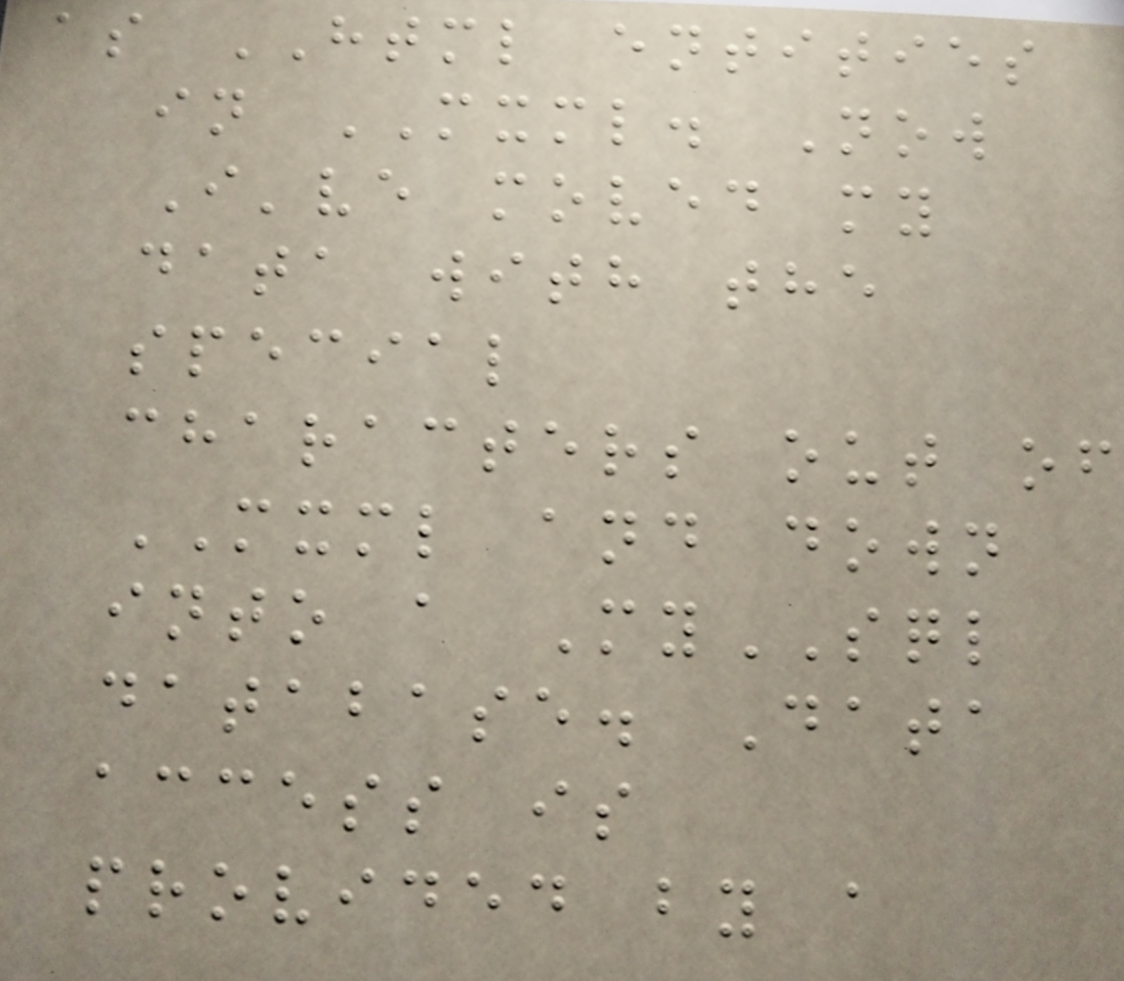as HTML entities
in MXML. Now
I've moved my
data with the
special
characters out of
MXML and down
into a MySQL
database. Data
access is
provided by a
